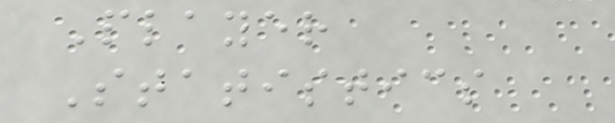Player
Statistics
